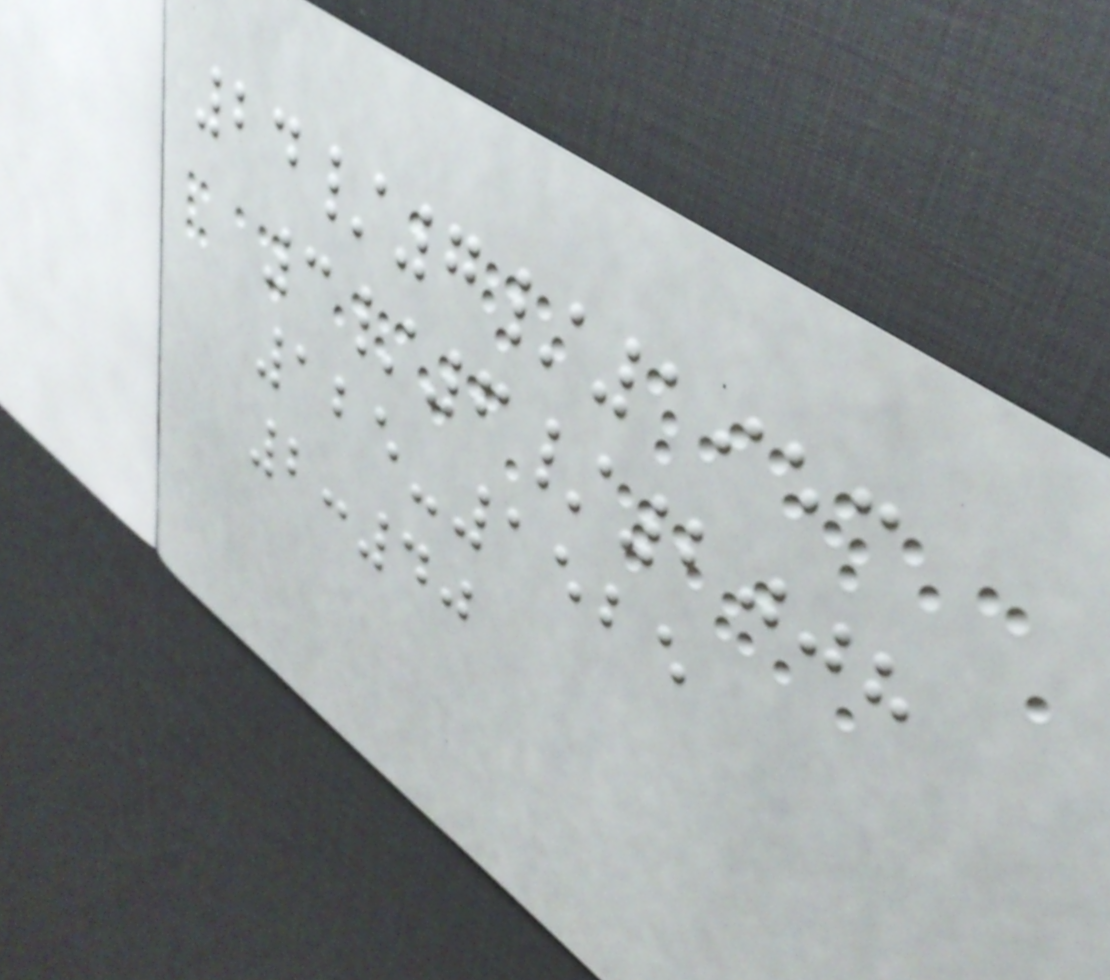24/7/1953
3/6/2008
125-1525
2:40
